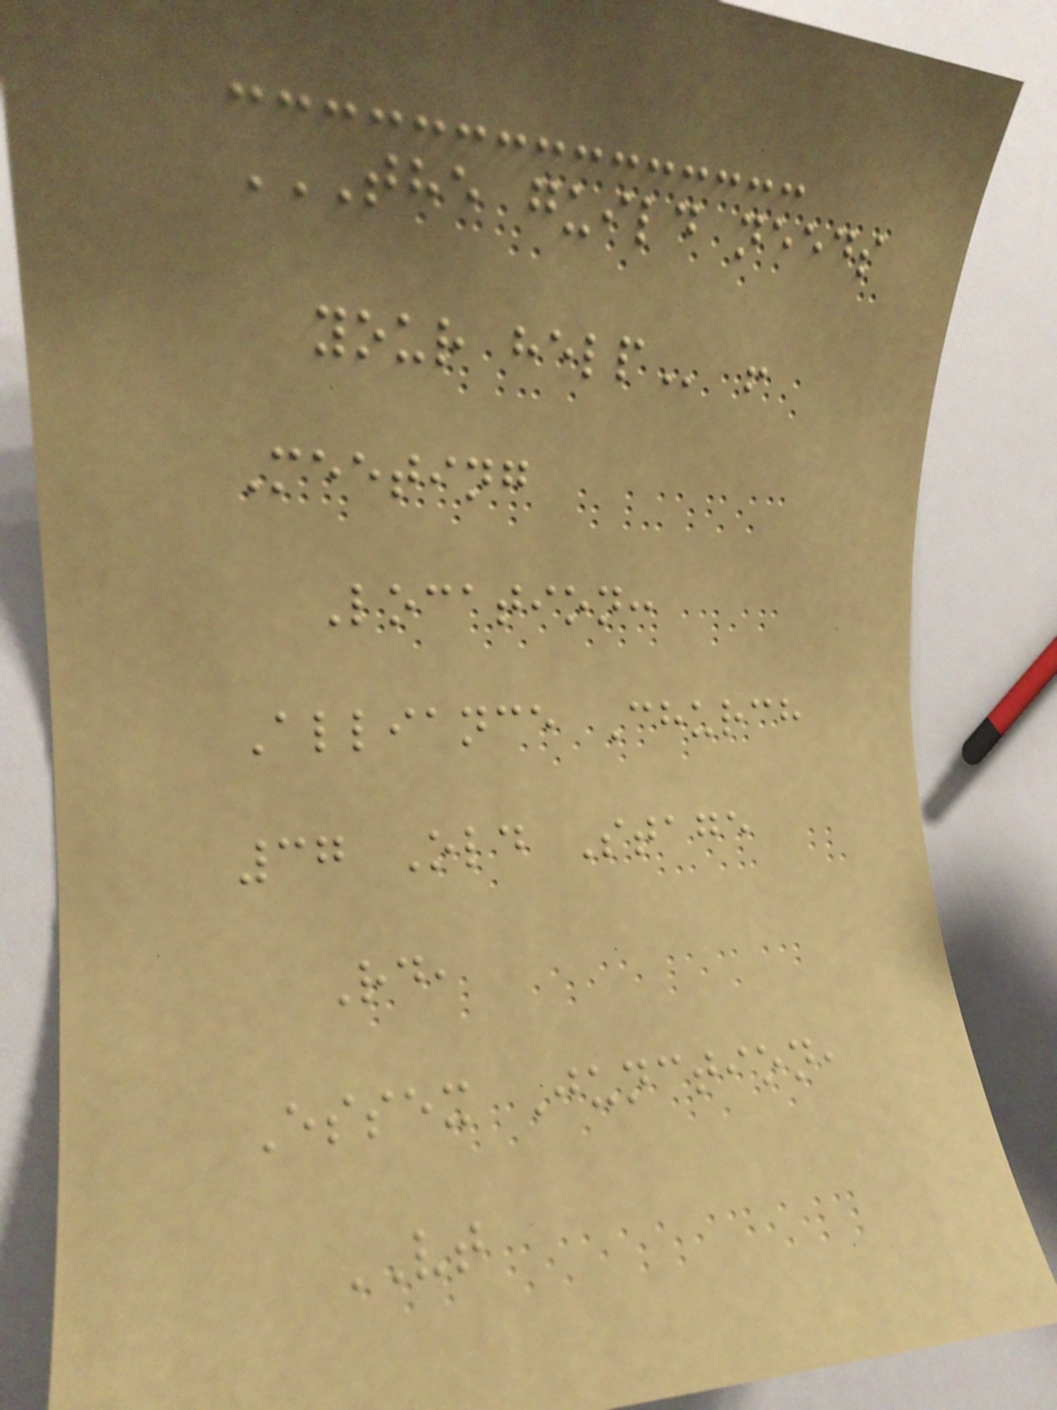THE GUILD NEEDS
YOUR HELP !
Meeting
Location:
Alliance Church
37 Old Stage
Rd,
Essex Junction,
VT
